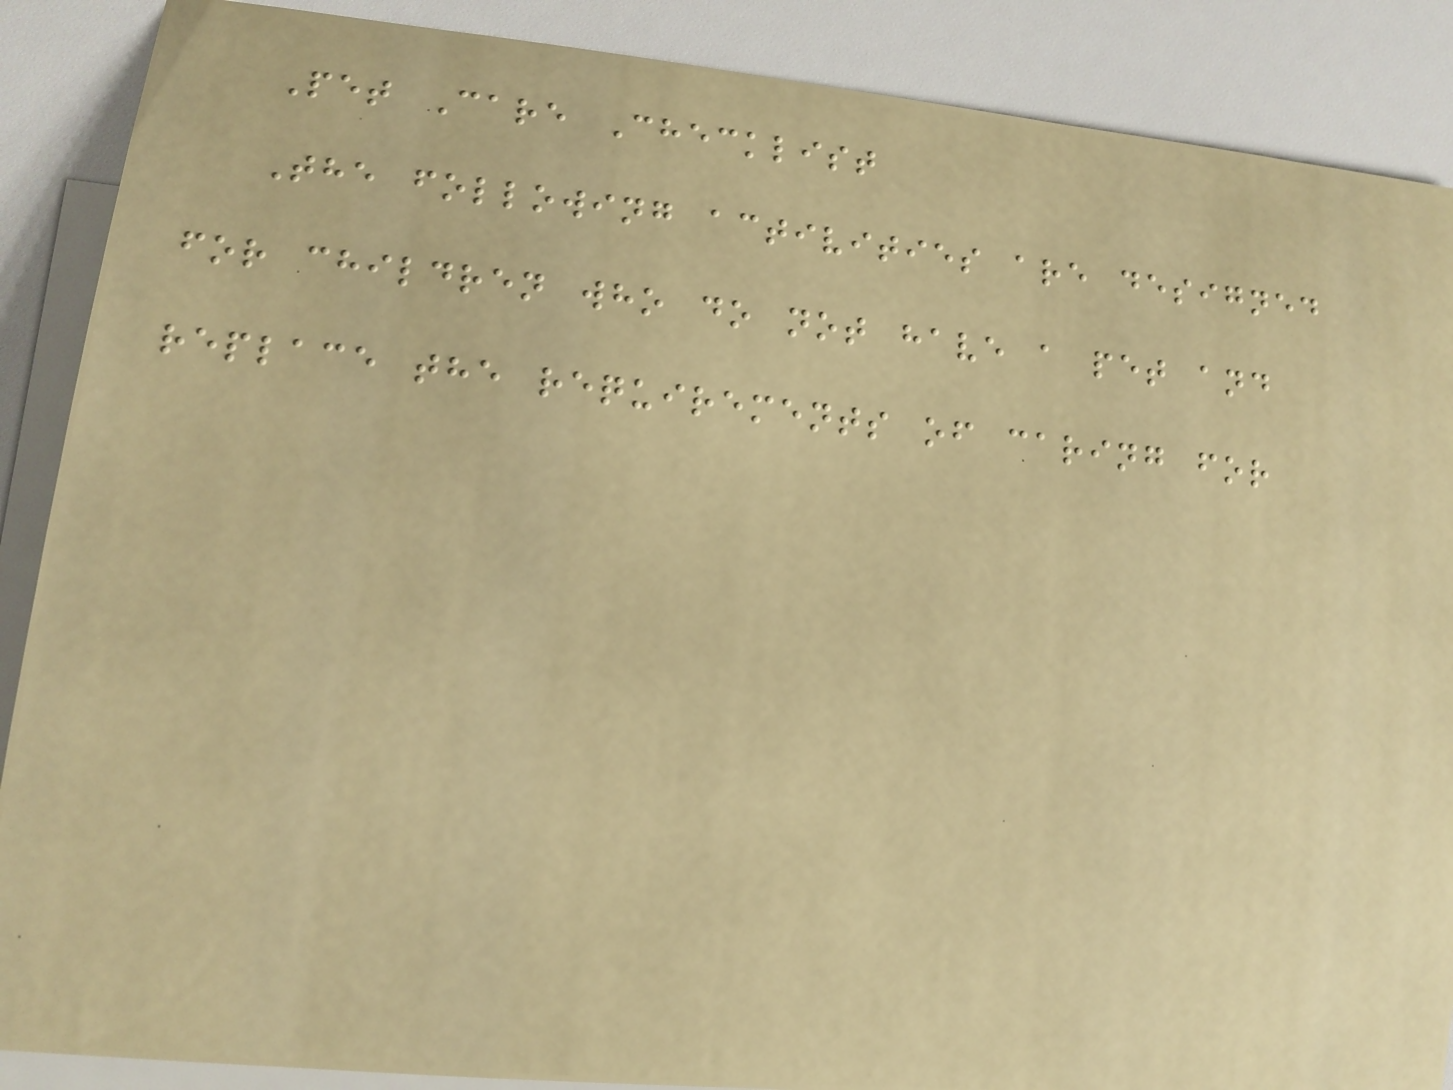Pet Care Checklist
The following activities are designed
for children who do not have a pet and
replace the requirements of caring for
